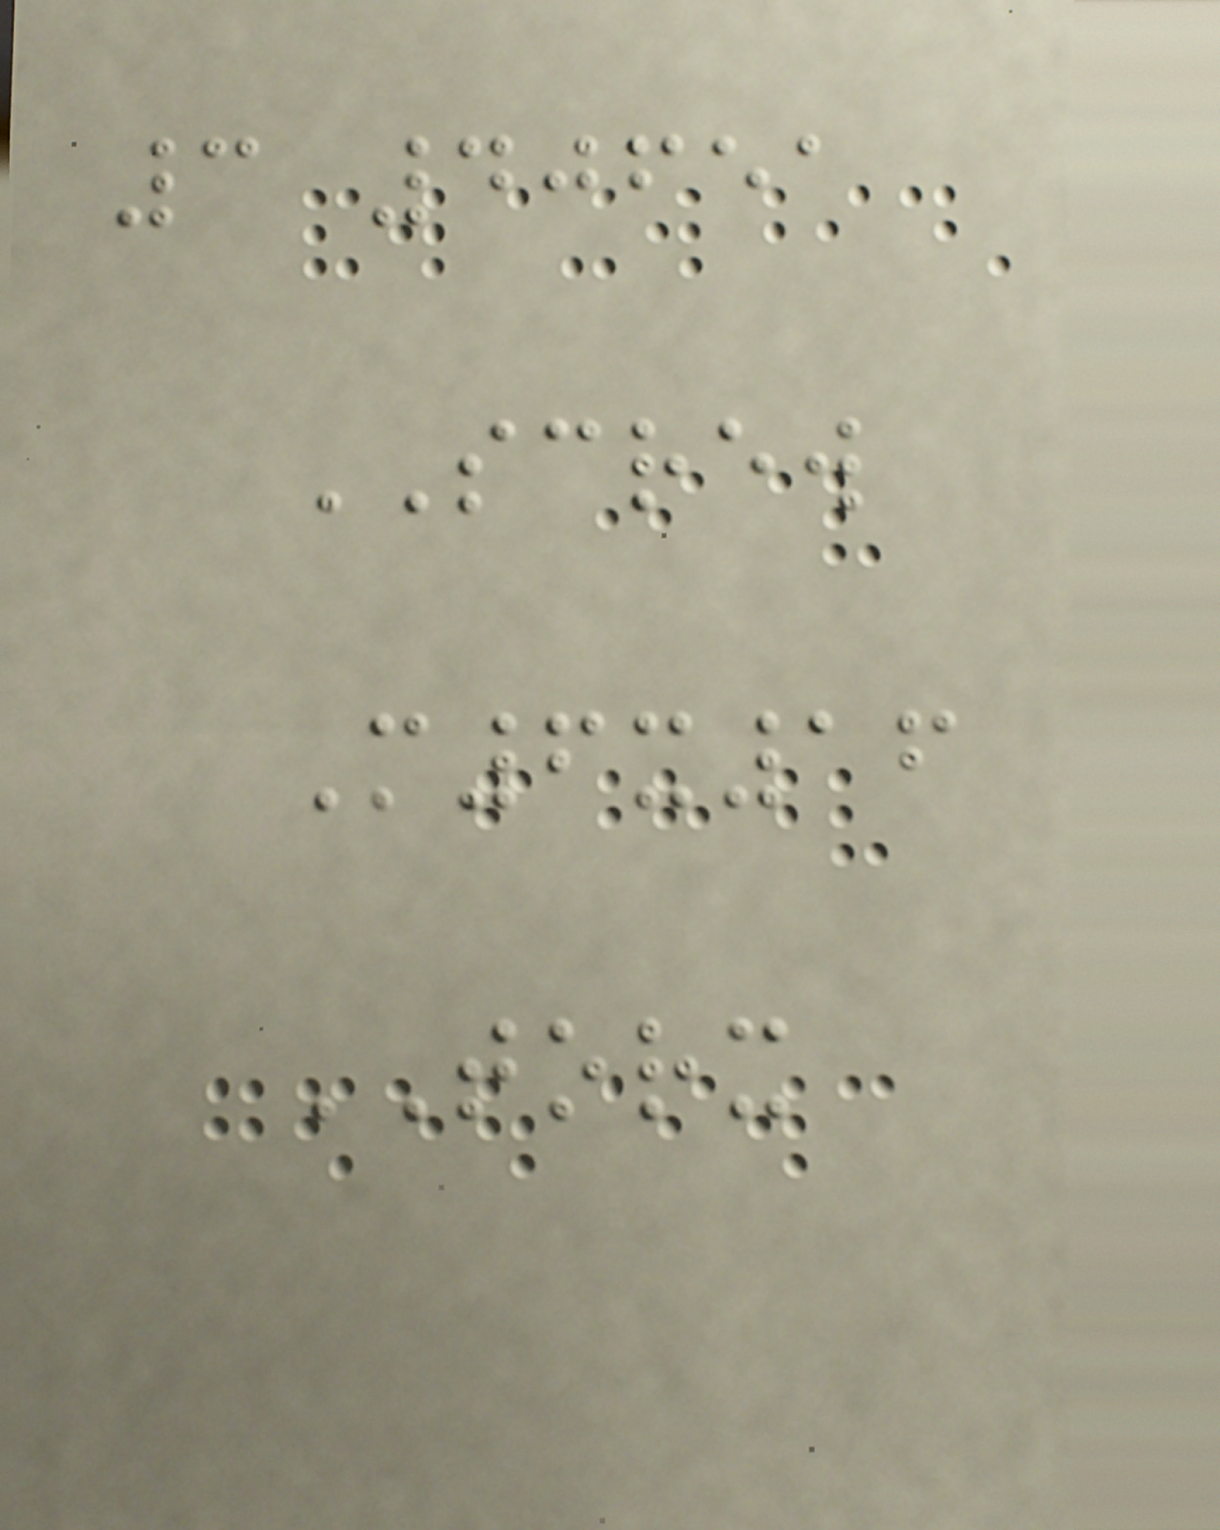3 40651
SCREW
M6x16
TORX
